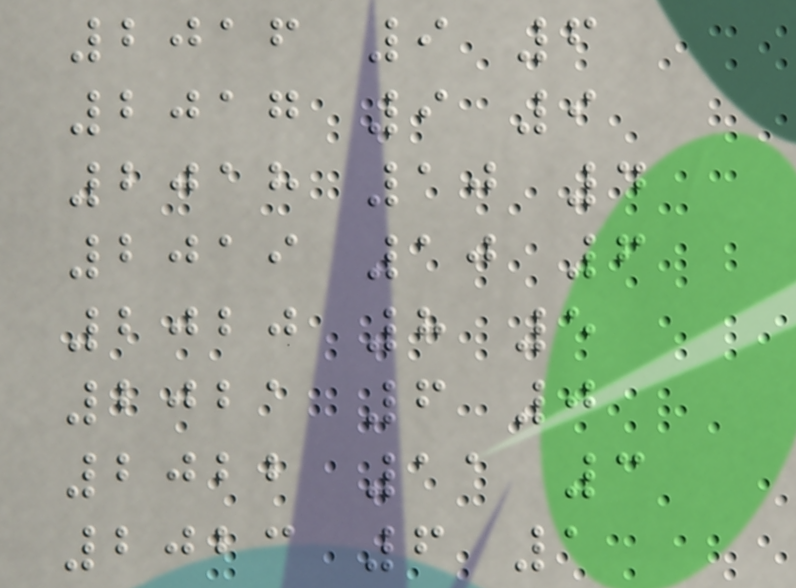2016 9 6
2017 9 9
2018 10 4
2019 10 6
2020 8 5
2021 6 0
2022 11 3
2023 6 1
